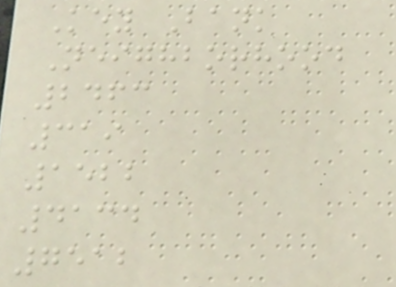Key Bank
Neighborhood
2463
319
1522
4134
7512
